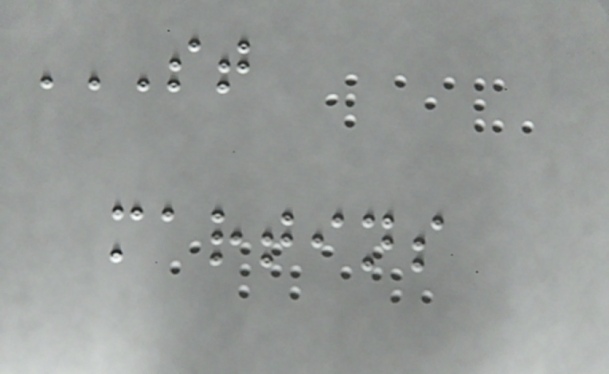ST
MARTINS
